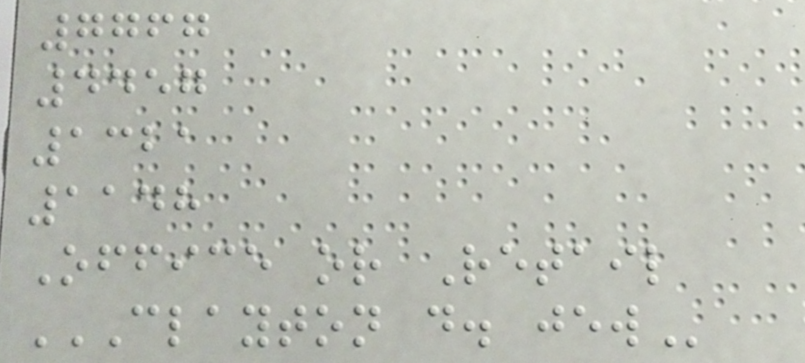7767
4457
1321
1148
Office or Retail
CLAYTON D. JEW
